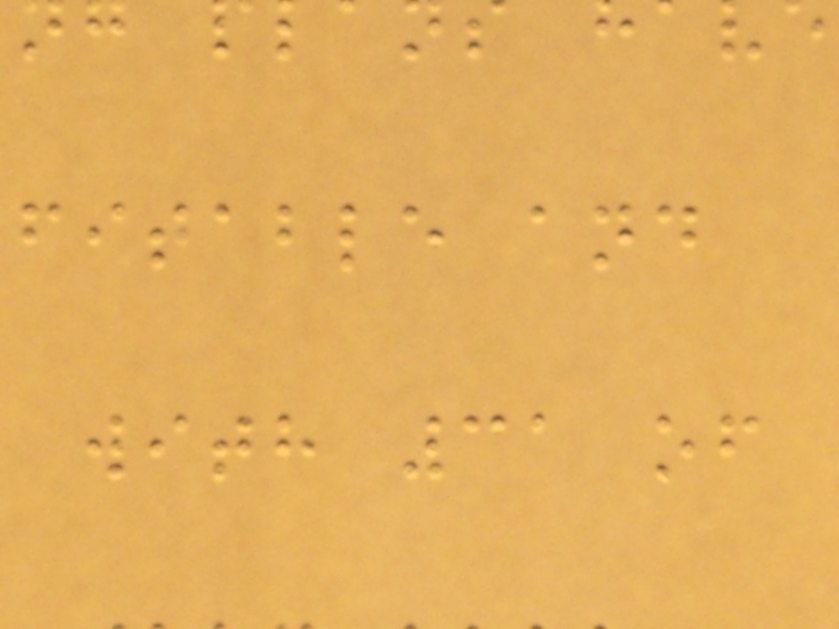fitable and
with 31 of
